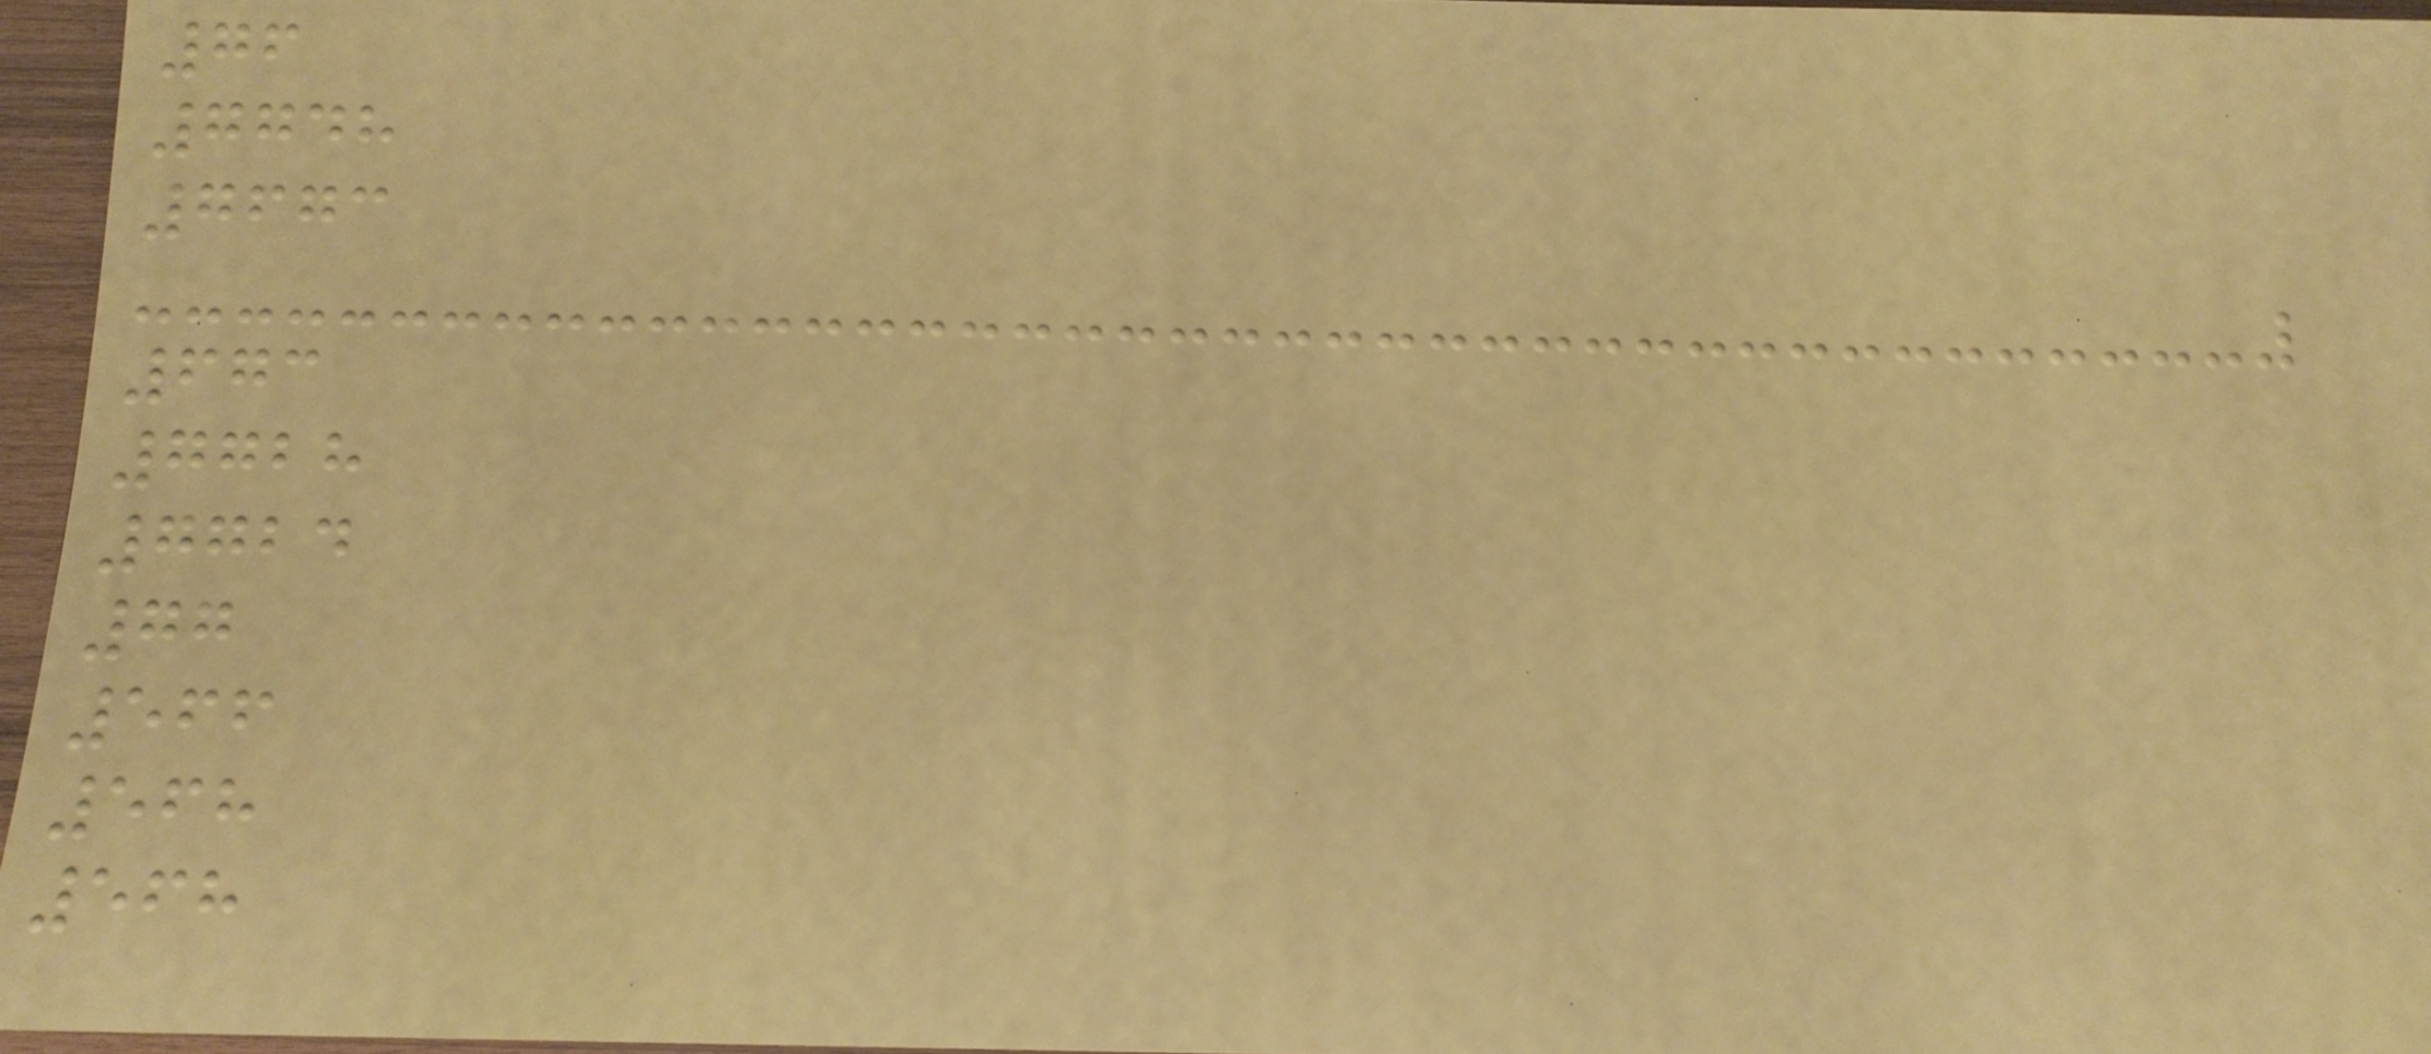76
7748
7673
673
7728
7724
77
566
568
568
